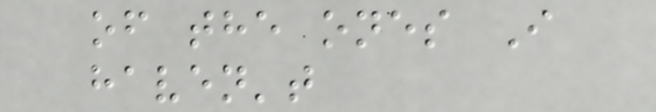of the ones I
haven't
